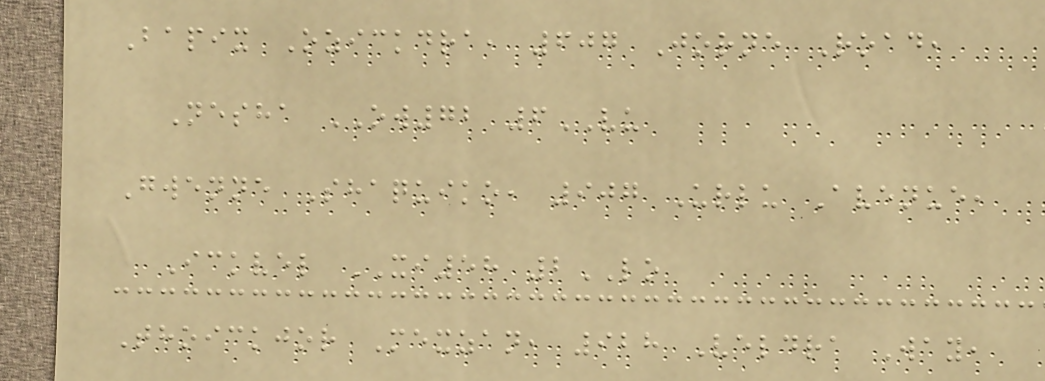Bapix Ozickdra, 607 Jorne Road,
Nesha OW72 6VU
Gwenne Shaquiko, 907 Urlu Avenue,
Ickvel XI58 2LO
Thoickjor Mexzan, 928 Veldra Way,
